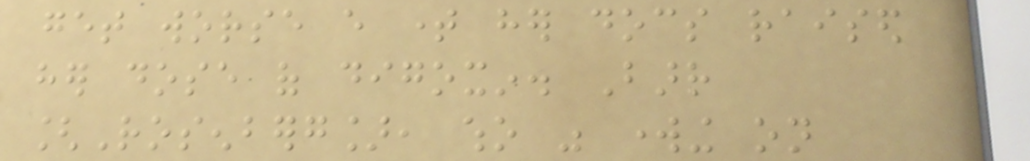get worse every time her docs raised
her dose of digoxin. Barr
[Rosenberg], who was working on
